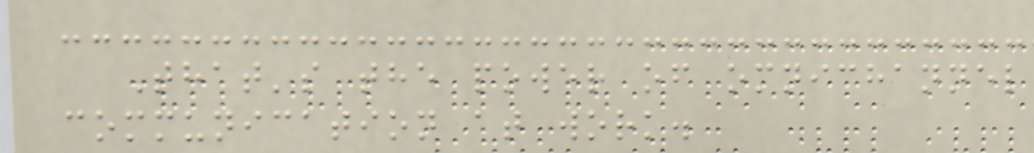That's the power of omnichannel
communication at work.
